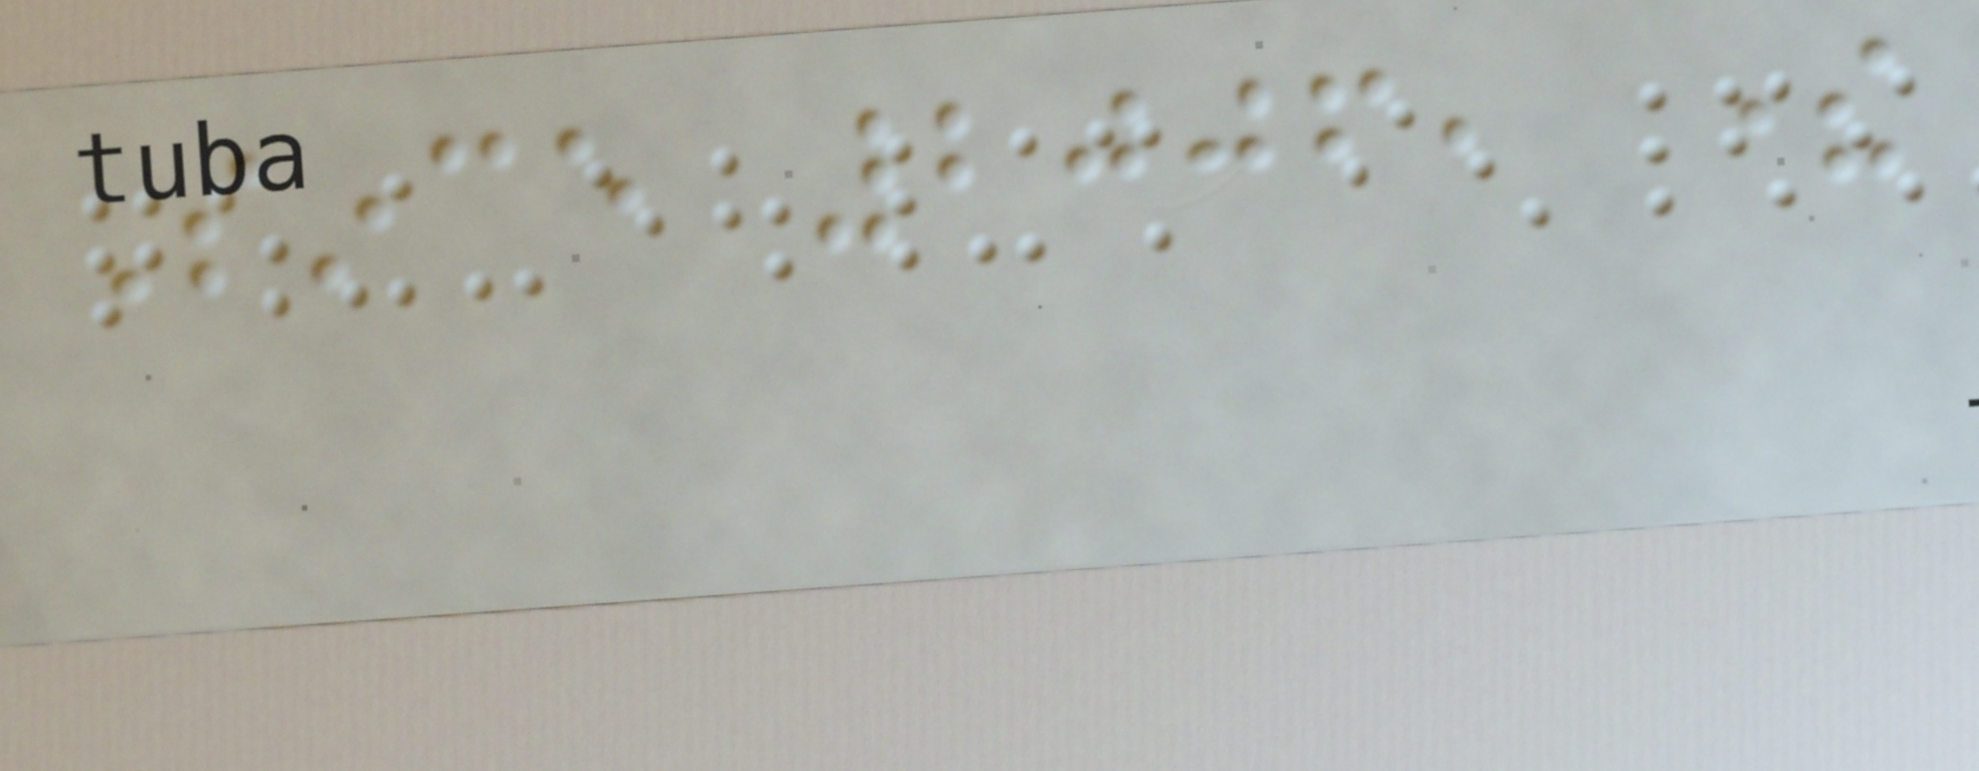Since 2006, there
